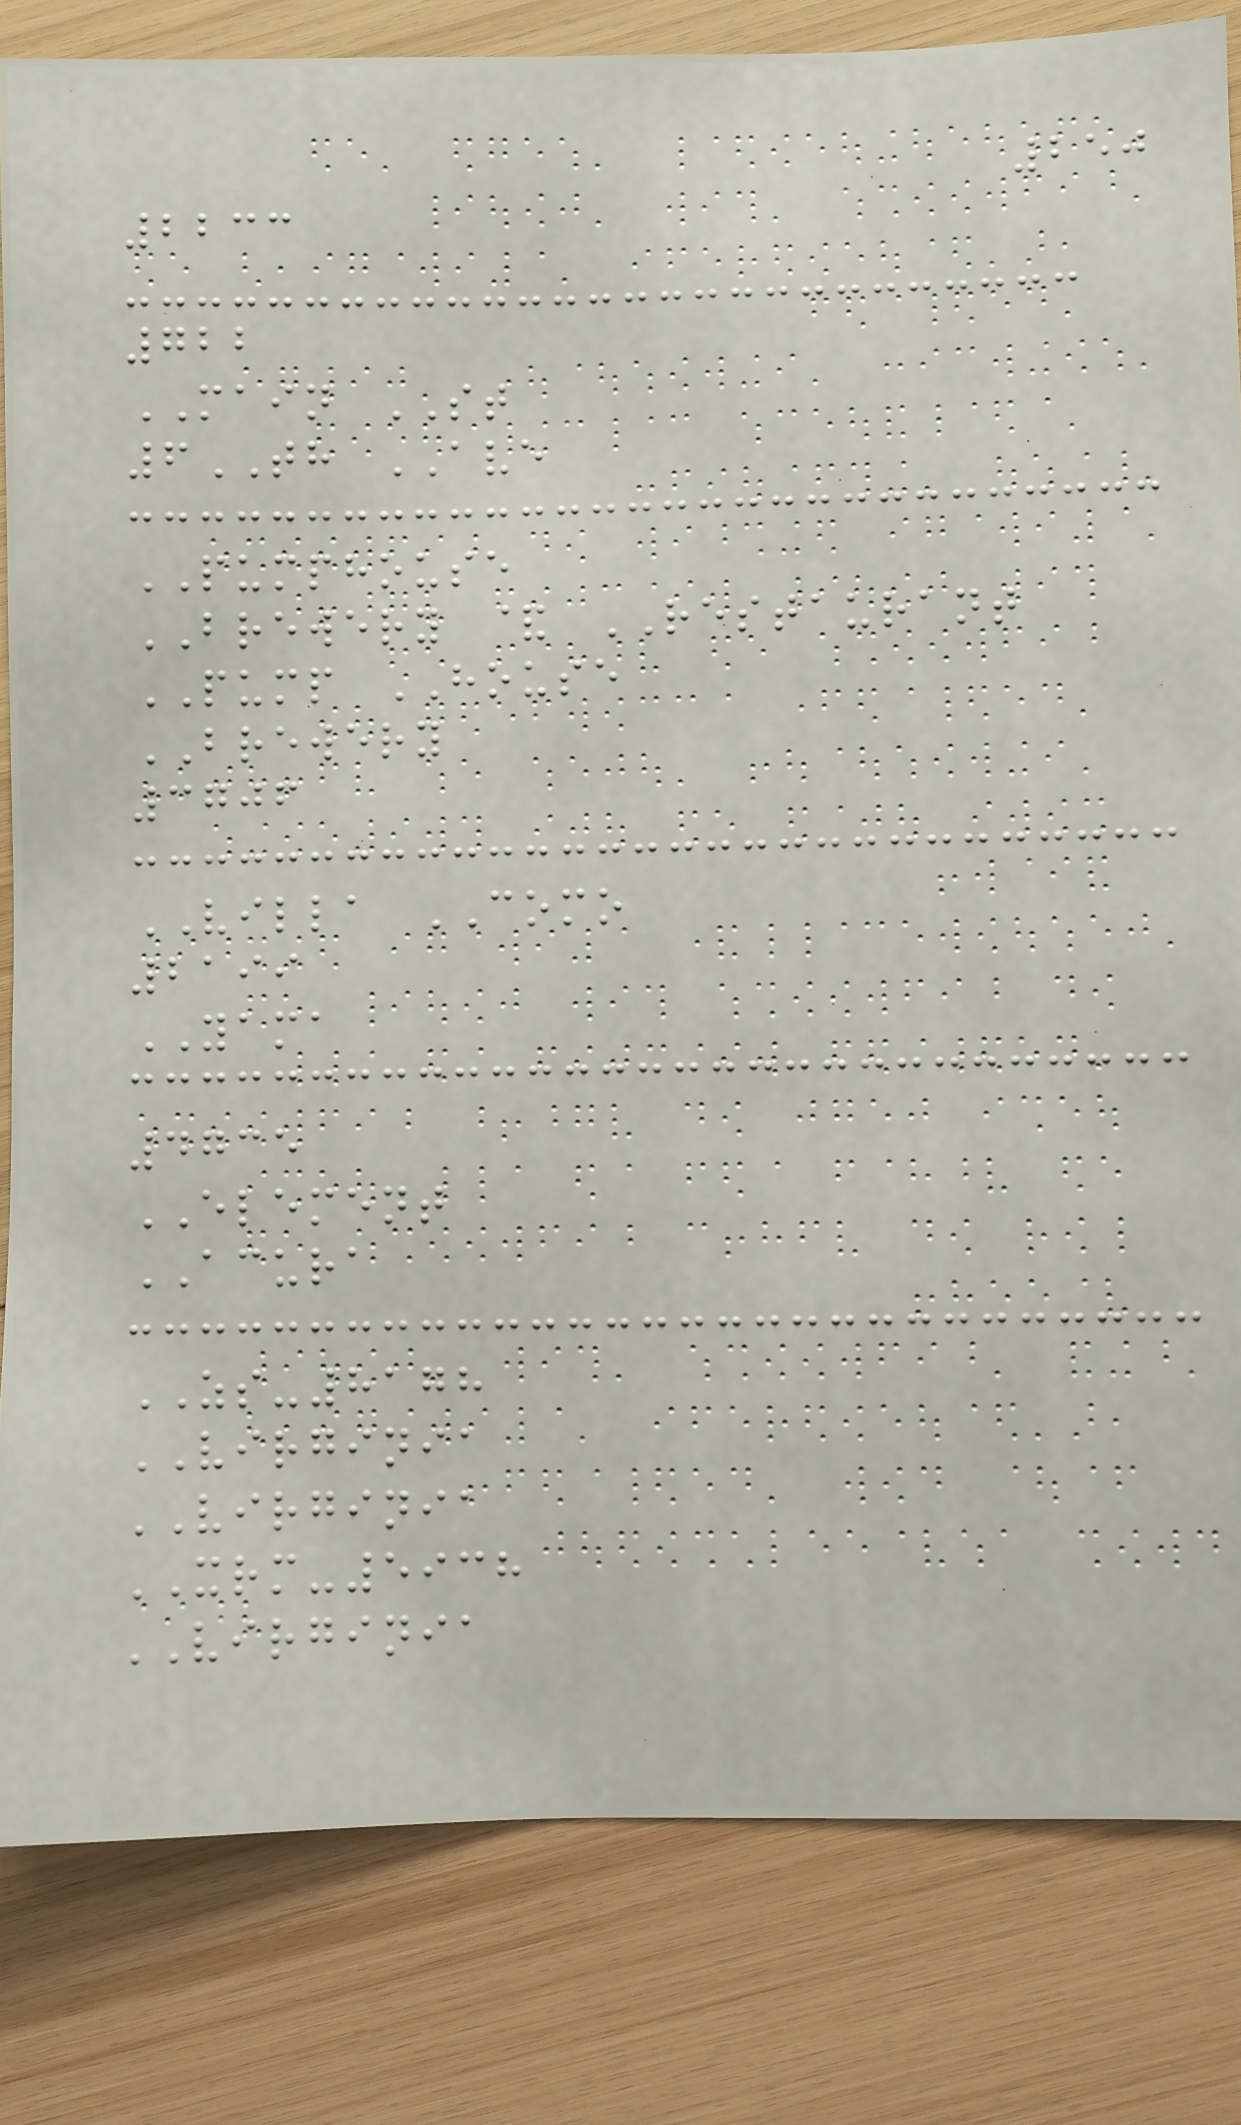250
2233
722
MAIN ST
6TH AVE
PUMPHOUSE
BREWERY & RESTAURANT
PUMP HOUSE
BREWERY
3706
VILLA COMO
2199
YAMA
4735
ELEMENT
ACURA
ZS-8178
VIRGINIA
VIRGINIA
XRM-5938
VIRGINIA
